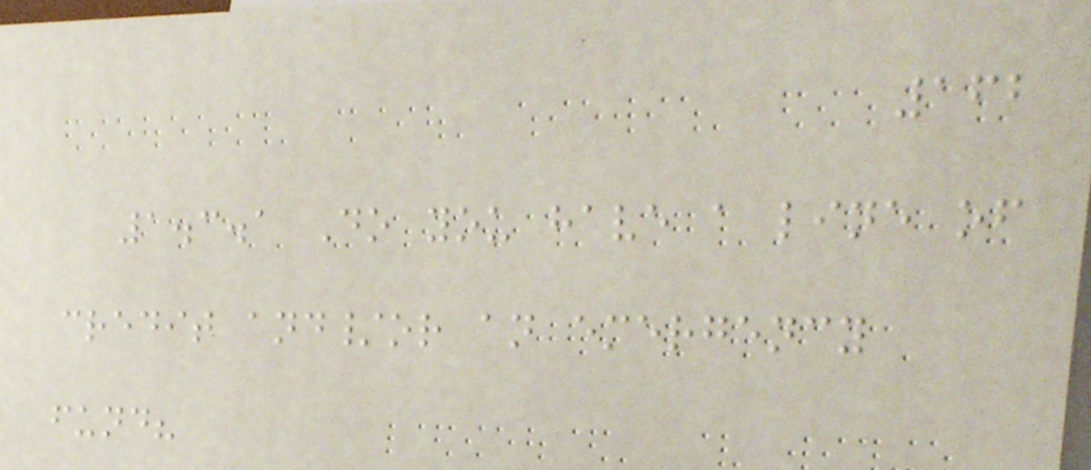162
1.3.1 Do you have a line of
credit and/or an emergency
fund?
